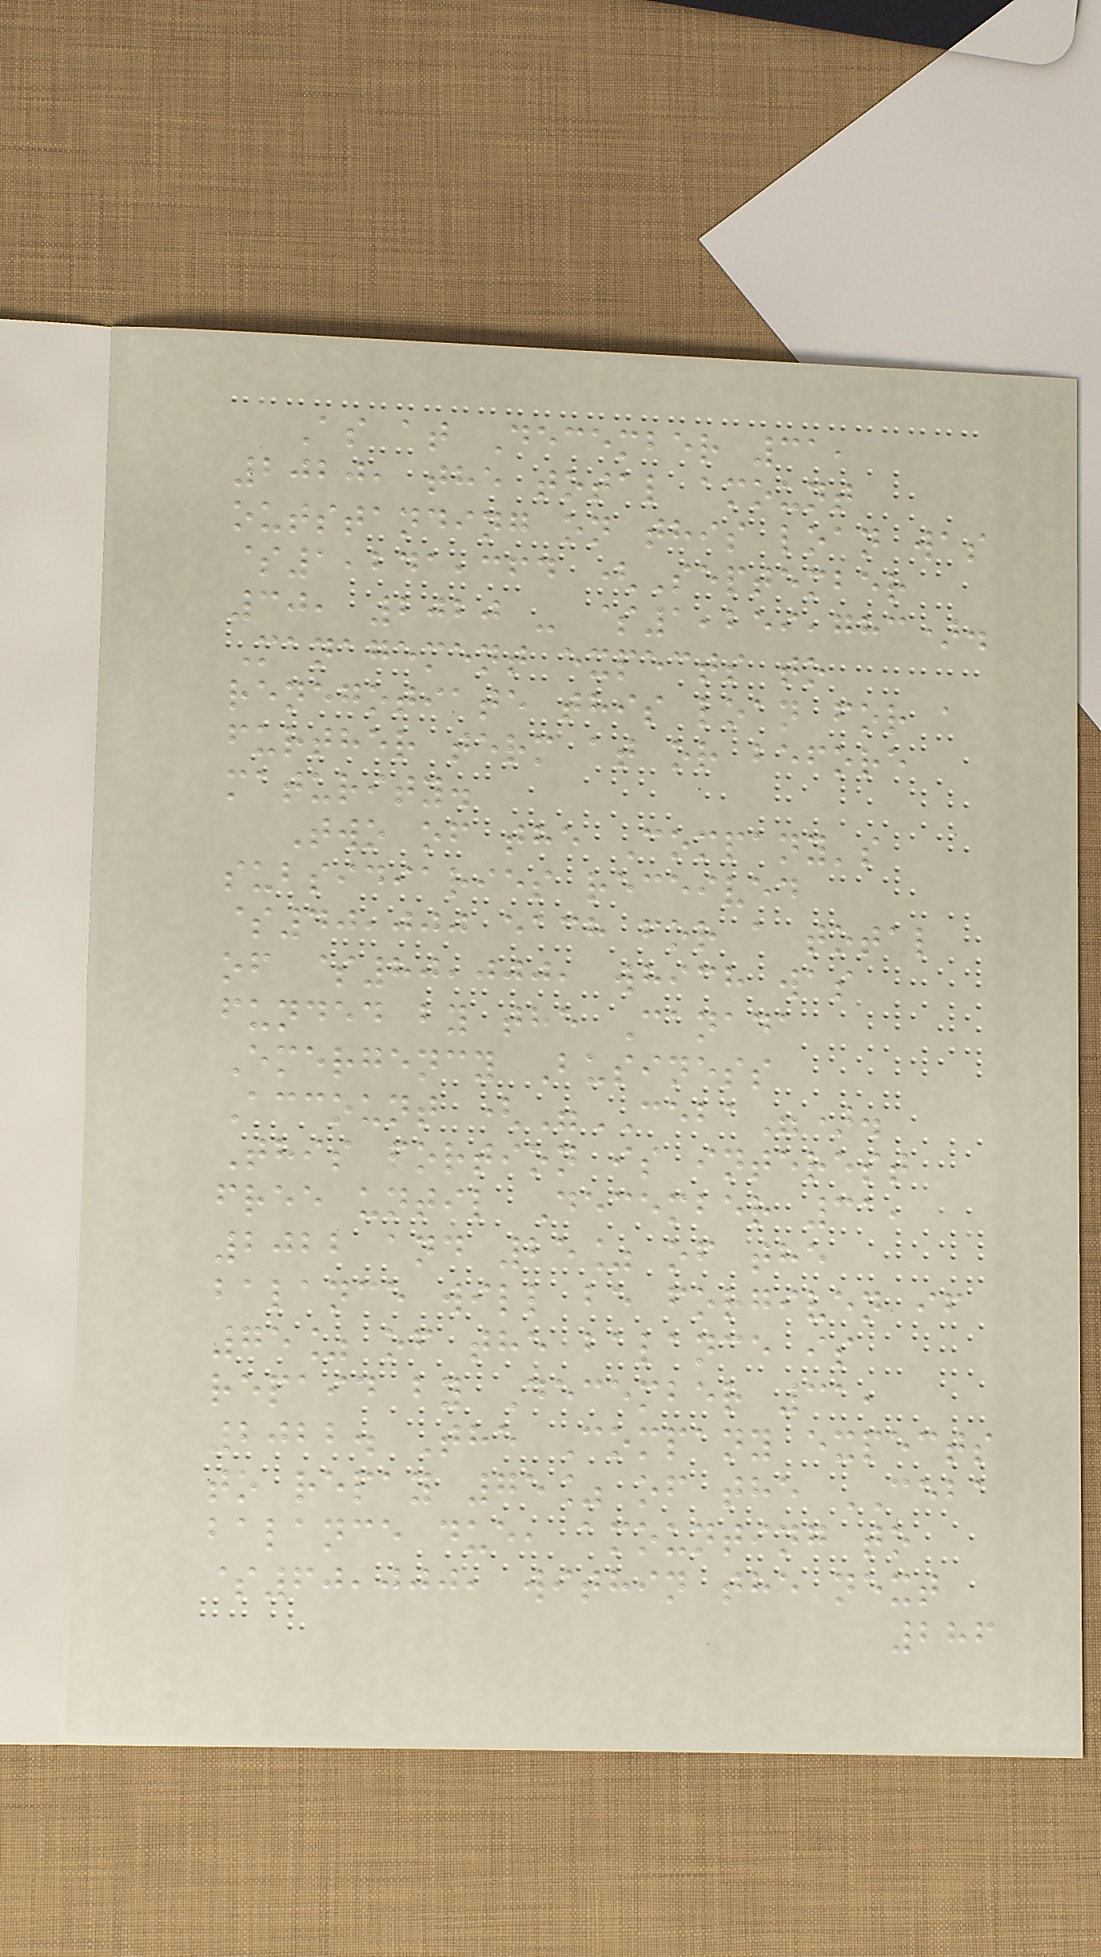As at December 31,
2020, the total amount
outstanding on this loan was
$1,241,364 (September
30, 2020 - $1,259,783).
Management expects to
renegotiate this loan for a
further term at or before
maturity.
Two of the Company's
subsidiaries received
$40,000 each for a total
of $80,000, which was
funded by the Canada
Emergency Business
Account ("CEBA").
This portion is interest
free until December 31,
2022 and 25% of the
balance will be forgiven if
75% of the balance is
repaid by December 31,
2022. The Company expects
to repay 75% of the CEBA
balance due, amounting to
$60,000, within the next
286
